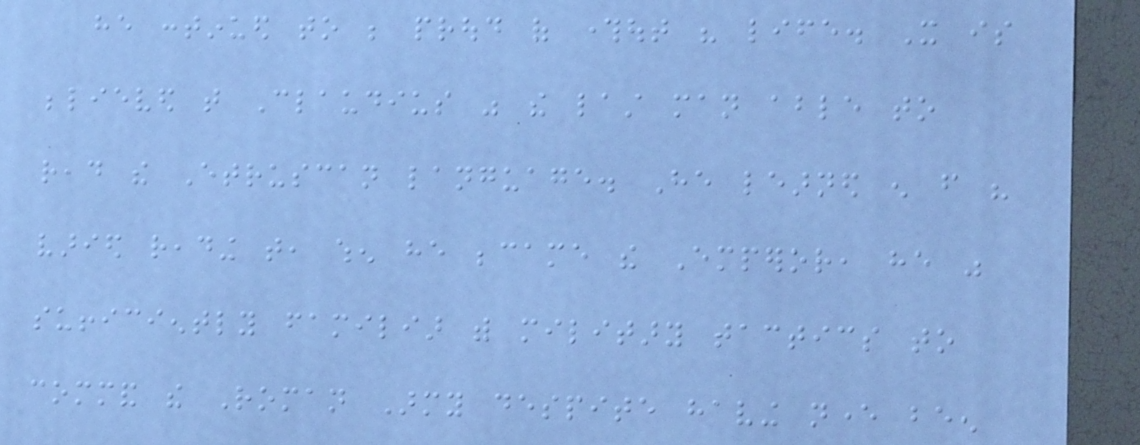he continued to be proud of throughout his life. It is
believed that Claudius was the last man able to
read the Etruscan language. He learned enough from his
varied reading that, when he became the Emperor, he was
sufficiently familiar with military tactics to
command the Roman Army despite having never been
